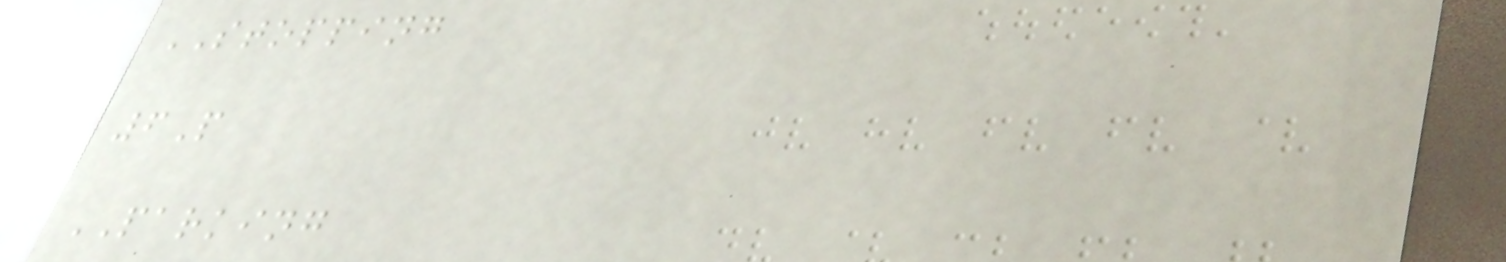STOPPING
6P
PARKING
